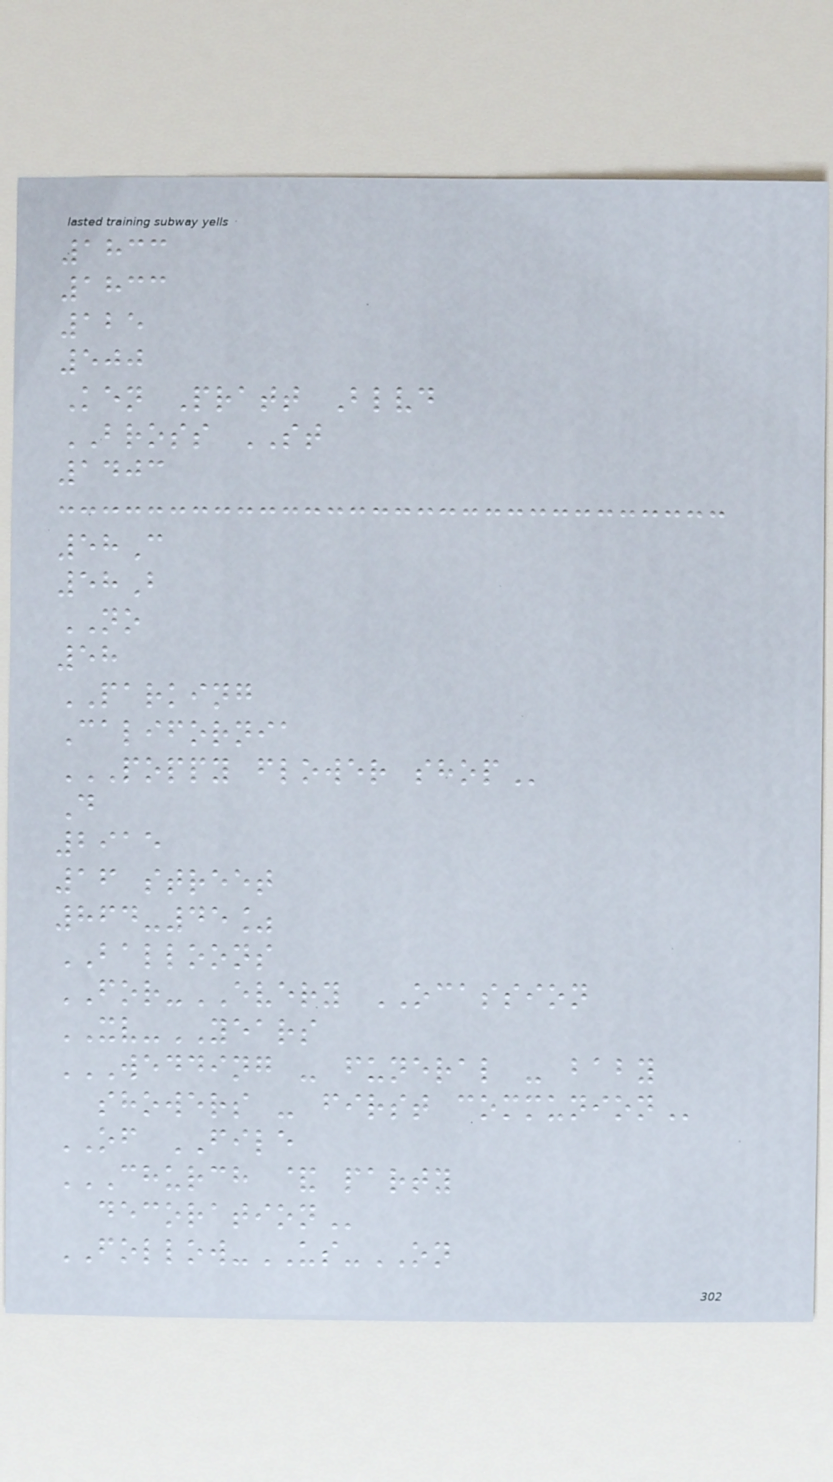1833
1833
125
500
Ken Pratt Blvd
BROSS ST
1403
58C
58B
NO
58
PARKING
California
POPPY FLOWER SHOP
D
2915
16 street
864-45%
BALLOONS
FOR-EVERY OCASSION
XV-YEARS
WEDDING - FUNERAL - BABY
SHOWERS - FIRST COMMUNION
OF FILE
CHURCH & PARTY
DECORATION
FOLLOW-US-ON
